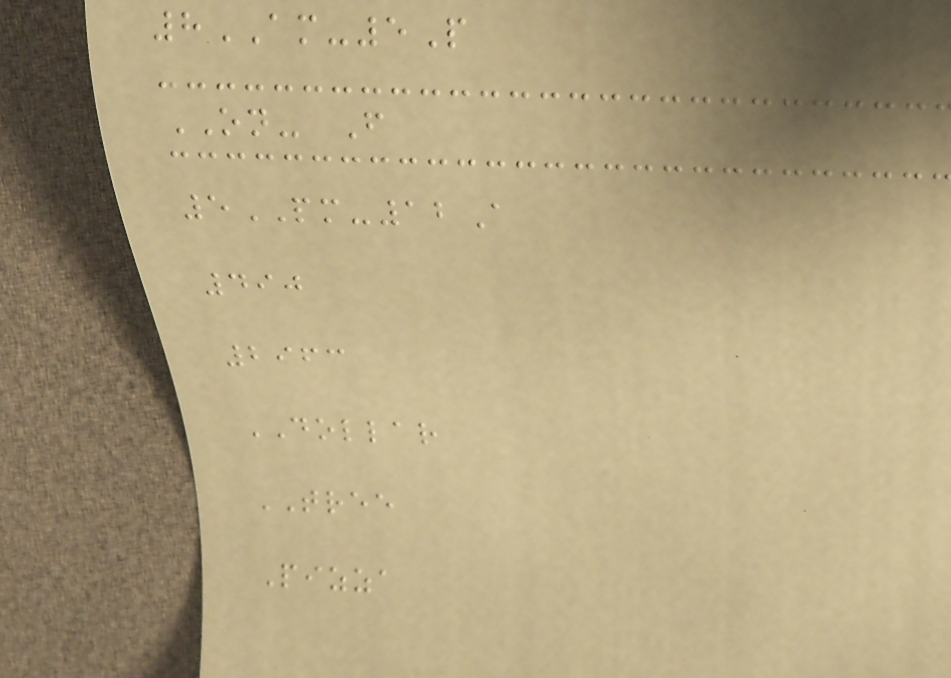8AM-5P
ON- F
5PM-12A
490
2963
DOLLAR
TREE
Pizza
